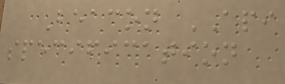Beacon API
specification
